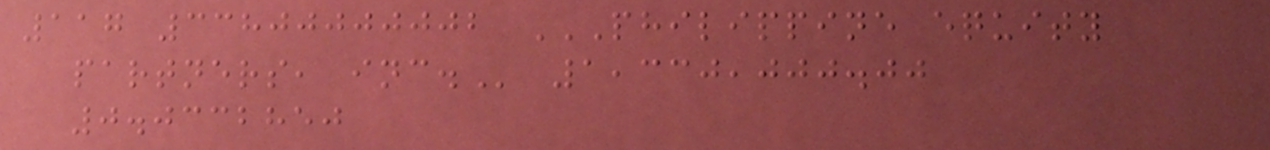117 33800000002 PHILIPPINE EQUITY
PARTNERS, INC. 1,330,000.00
0.0332850
